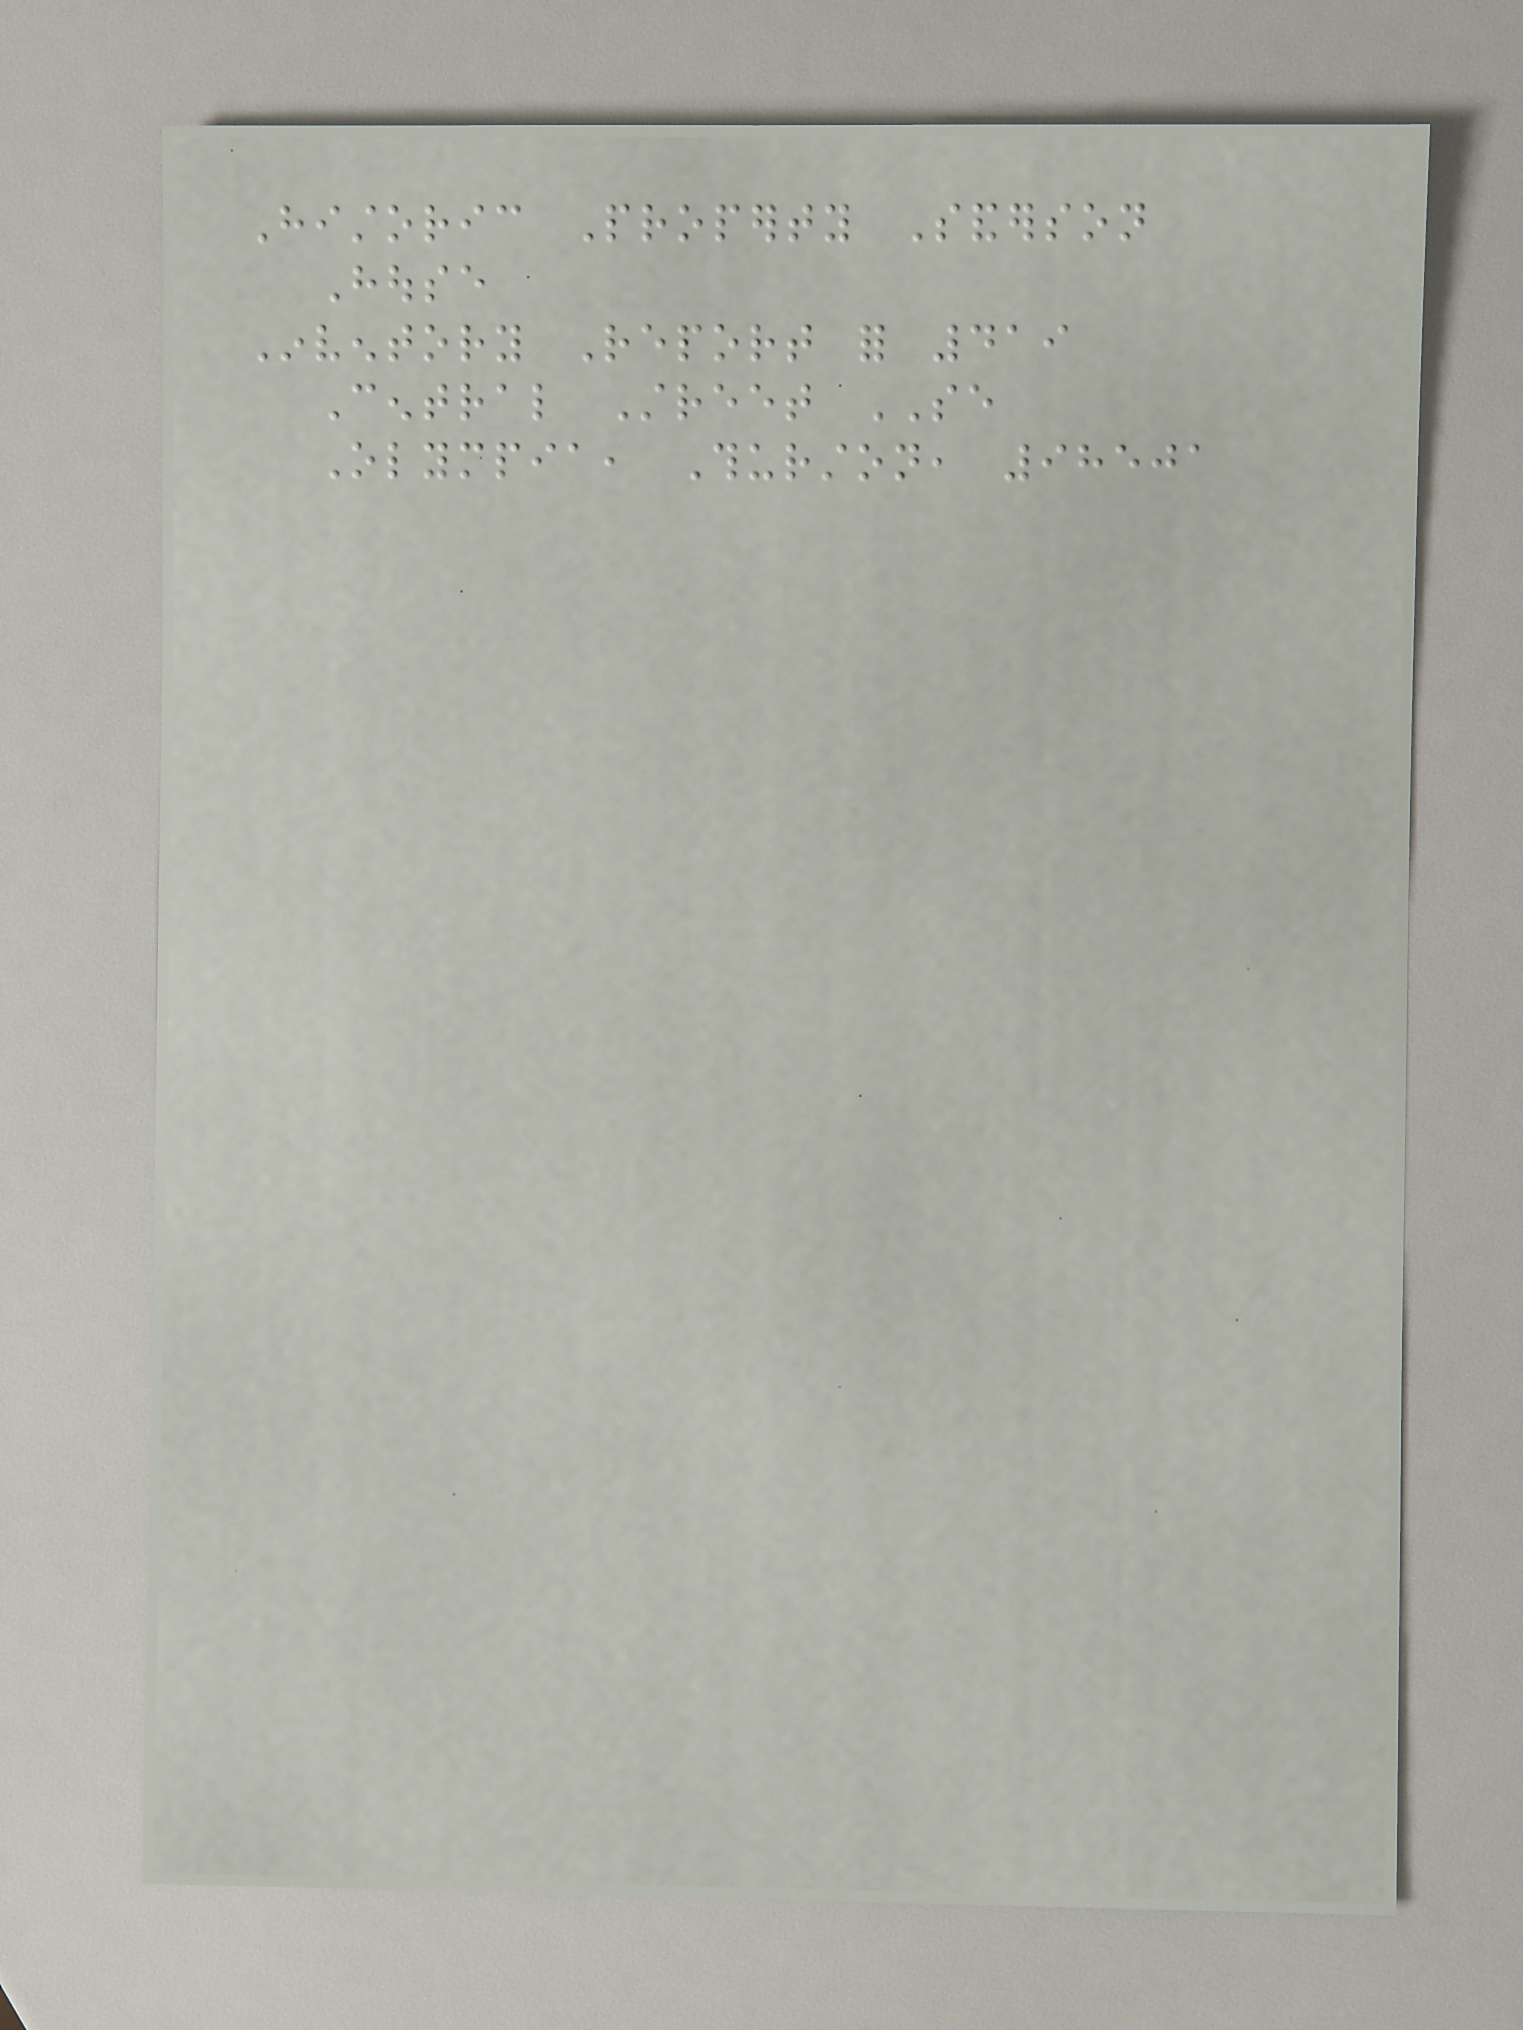Historic Property Sanderson
House
Inventory Report for 419
Central Street SE
Olympia, Thurston, 98501
